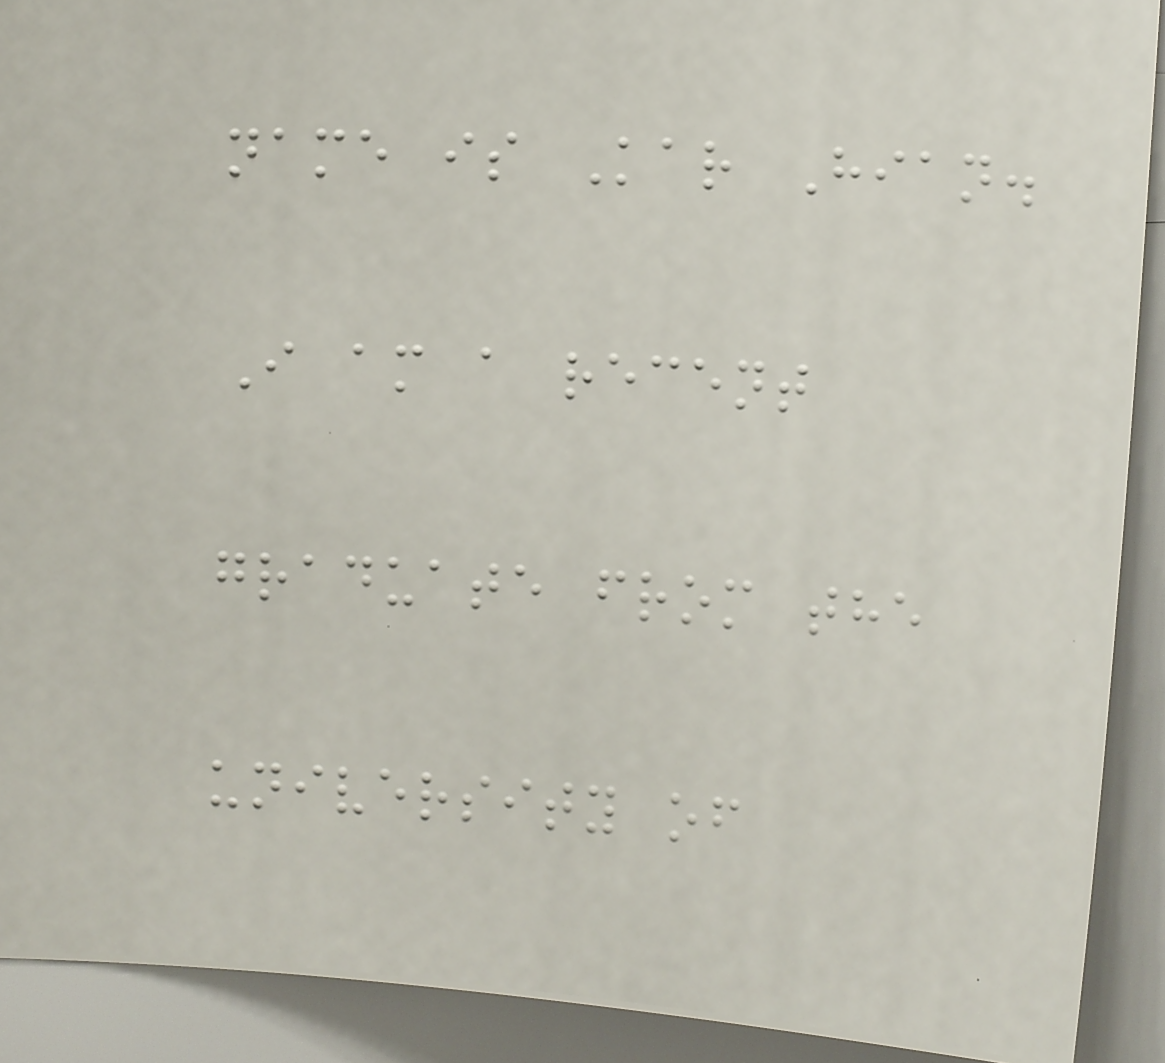name is Kar Hian.
I am a recent
graduate from the
university of
